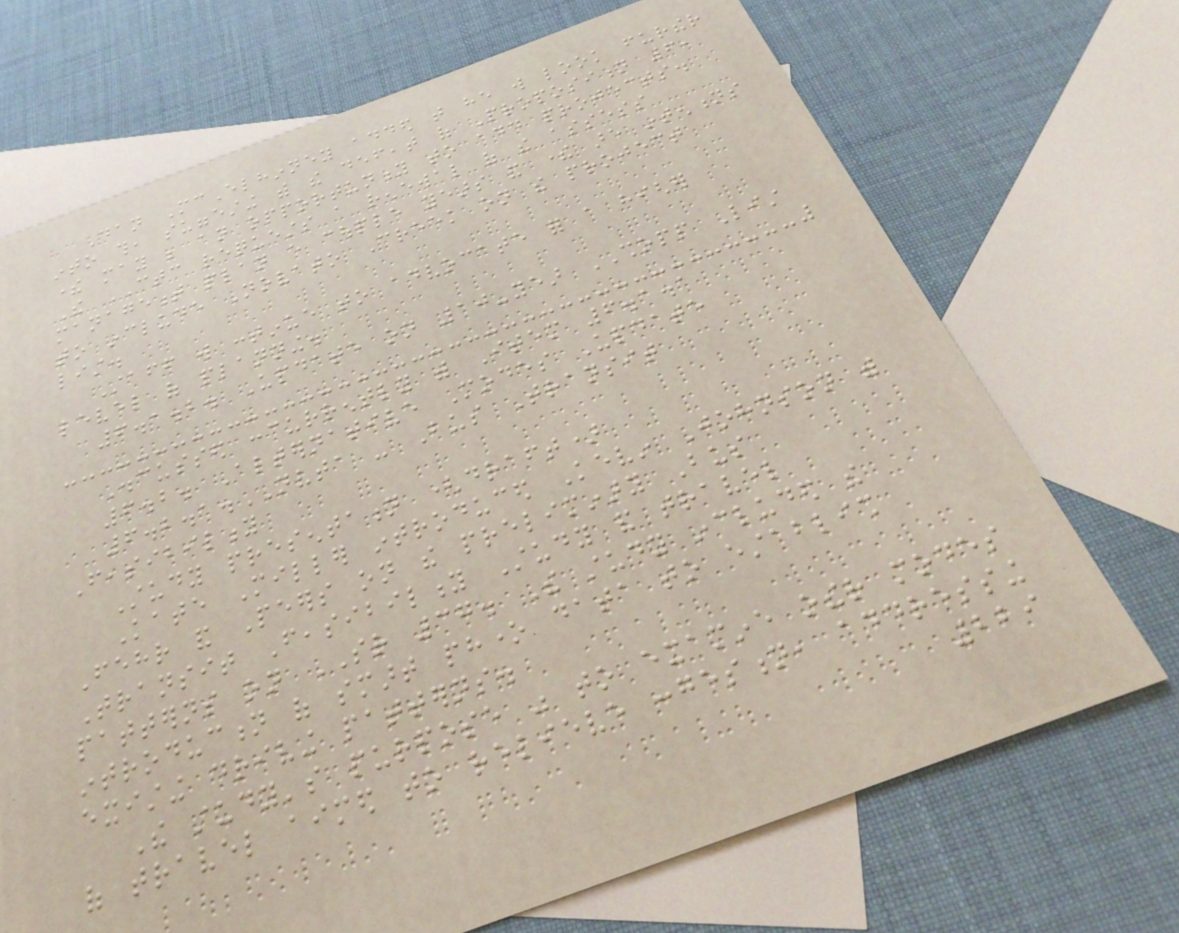Dan McElhinney added that he will look further
into this, suggesting with the defeat of Proposition 6,
there may be an opportunity to add projects.
The CTC requests a renewal of the assess
management plan every couple years and there are intentions
to include Novato Creek on the project
list.
Staff will continue to advocate for a higher
level of planning.
6.1.2. Update on 10-year SHOPP List
Discussed concurrently with Item 6.1.1
6.2. Alternative Modes Update
6.2.1.NVTA - Bus Transit
Feasibility
Study presentation (draft)
Kate Miller introduced Kevin Johnson with
Fehr and Peers on the preliminary Bus
Transit Feasibility Study and travel
patterns on SR 37. The study included the
introduction of smart phone data to establish
existing driving patterns.
The study's purpose was to examine other modes
of travel aimed to relieve congestion, addressing
229
